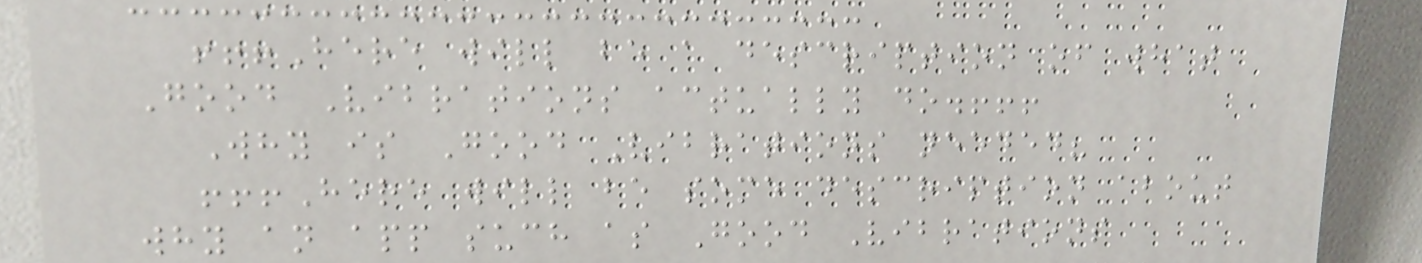!!!Here will be a description of what
Good Vibrations actually do.!!!
Why is Good Vibrations needed?
!!!Here will be some description about
why an app such as Good Vibrations
